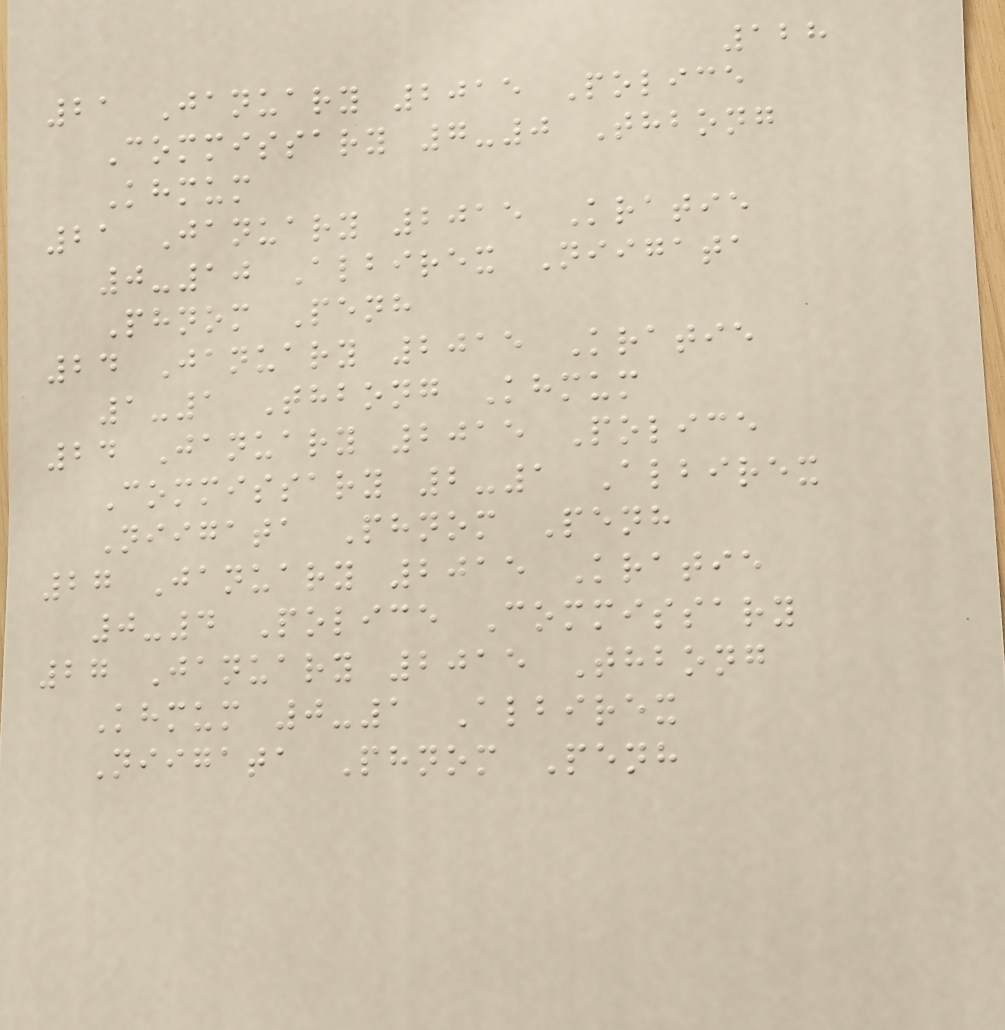128
21 January 2015 Police
Commissary 7-0 Thbong
Khmum
21 January 2015 Kratie
0-10 Albirex Niigata
Phnom Penh
24 January 2015 Kratie
1-1 Thbong Khmum
24 January 2015 Police
Commissary 2-1 Albirex
Niigata Phnom Penh
27 January 2015 Kratie
0-4 Police Commissary
27 January 2015 Thbong
Khmum 0-1 Albirex
Niigata Phnom Penh
